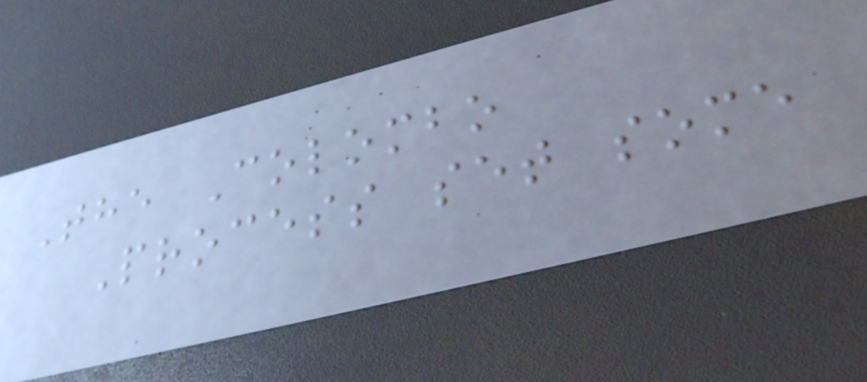The Colombo
Process set some
